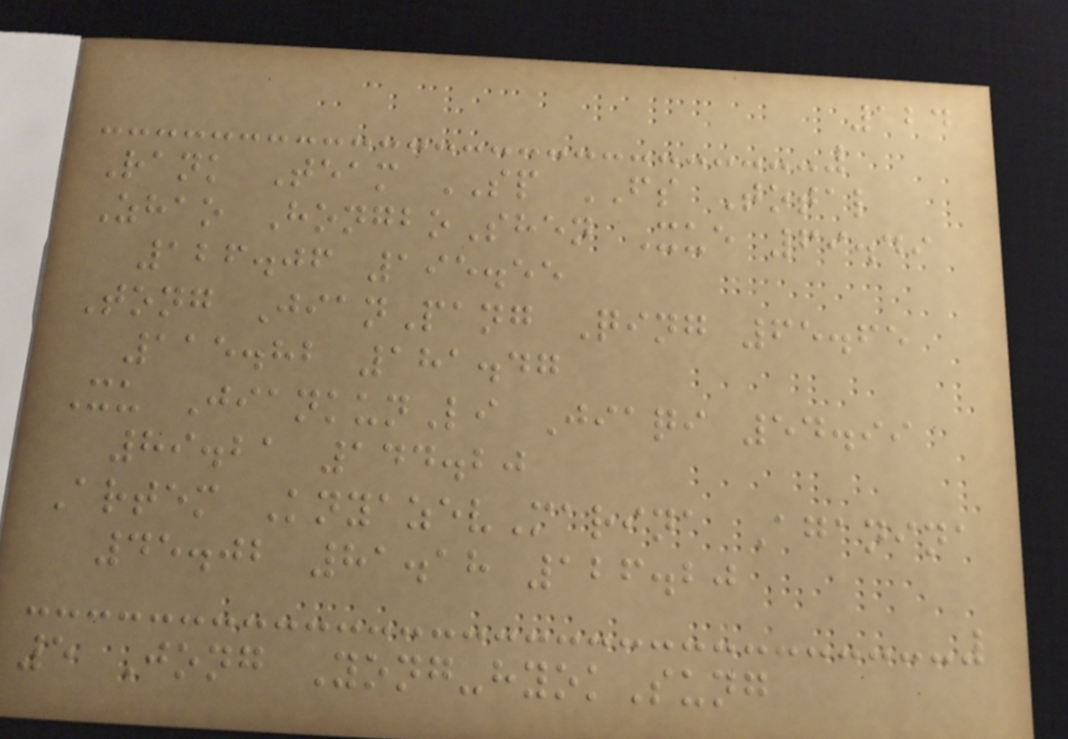124
Rank Team SP FS Total
Zhao HongboShen Xue 69.49
126.06 195.55
Tong JianPang Qing 65.65
115.82 181.47
Xu JiankunLi Jiaqi 54.99
89.21 144.20
Artem KnyazevMarina Aganina
45.02 81.18 126.20
5 Jong Yong-hyokSung
